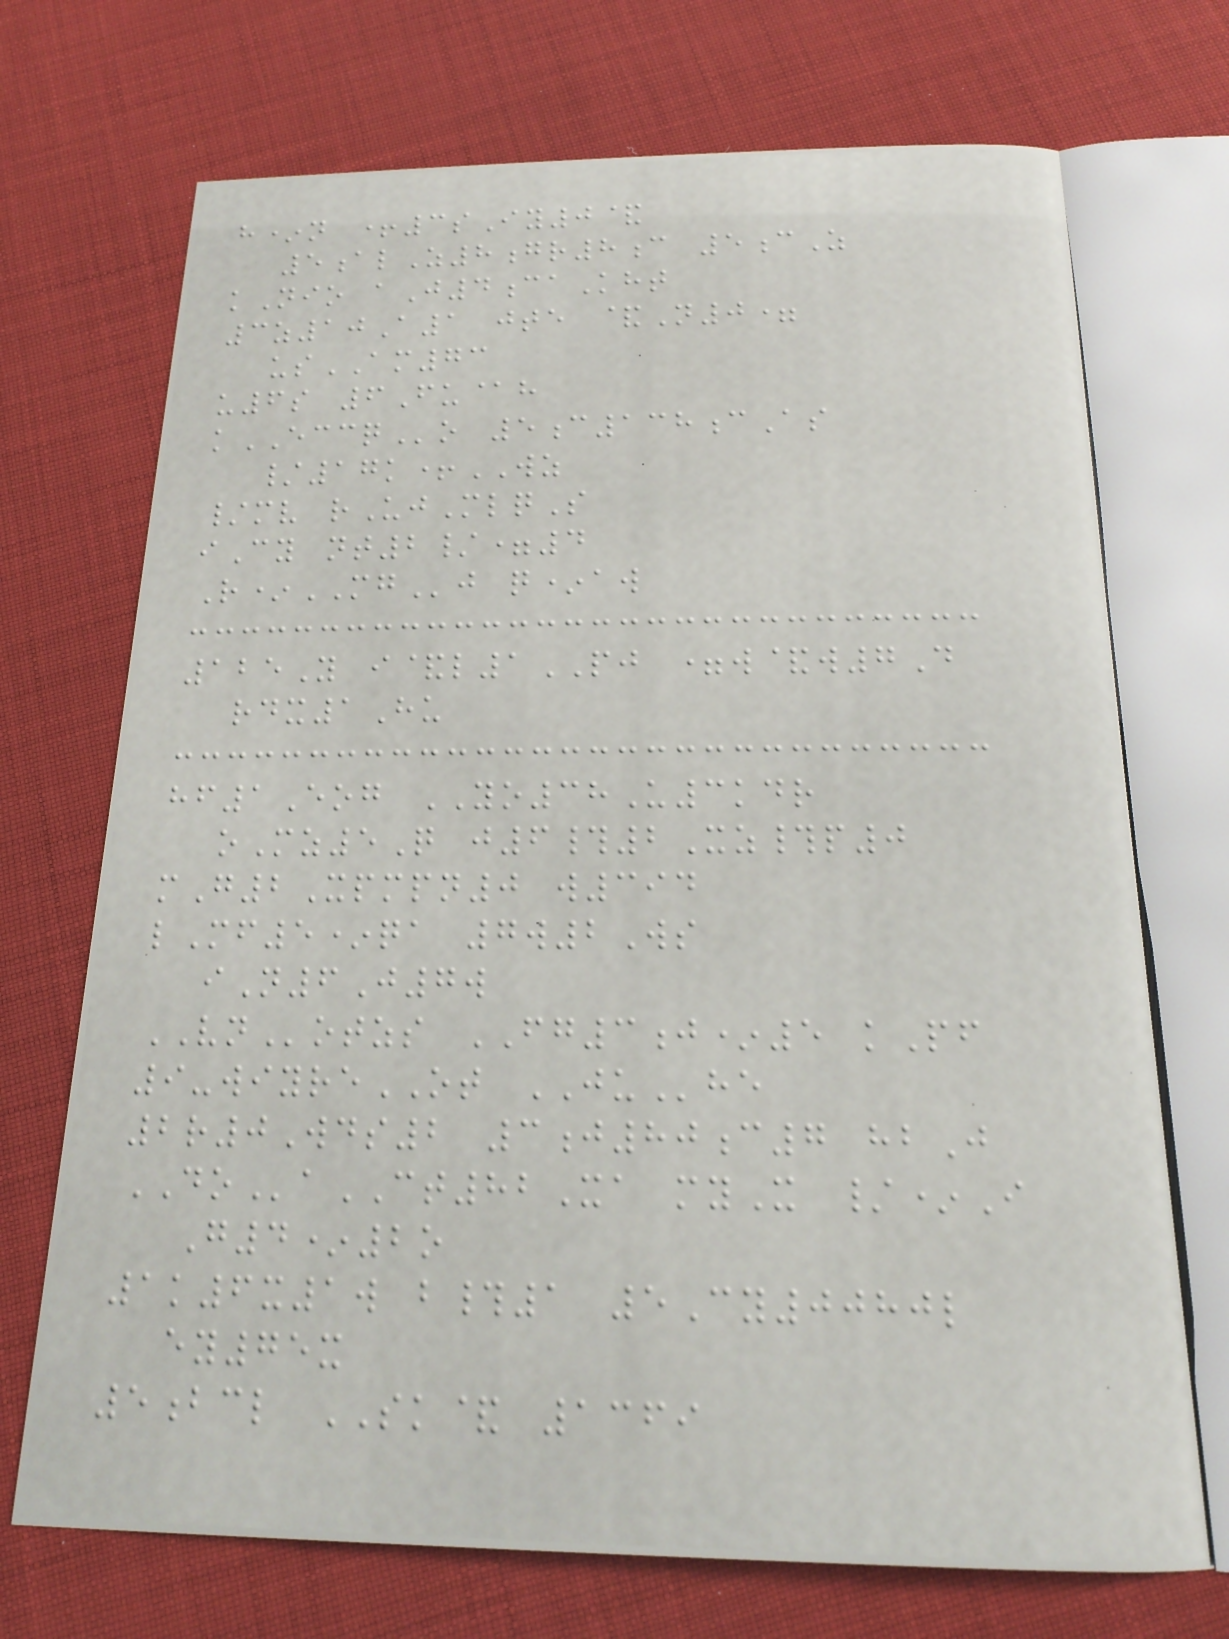h*n +3sIy0&
5alZ8gr8c 5cZ
kNio aJ4caKht
3z10A1 jte &N0=
usAM73
u6s 6Fu@h
kECCQo 5c138cAs
/17k+WZ
/mv rUjMlqS
iCy nt2/=4
R*MGj q*aw
125Y i&l1PJ =w&w7D
rdx1Hu
hf1Eog YO38U3kdr
oMz5Q j6#2Xz#p0
mG2Xpmpn0 w394
lMf5*qa 7w2Ws
iN6J7w
VNotzs FG3j*5 kPf
9-wiyreOT JUhe
2r0Wds2 3j80c7 hbJ
DOaCT82Xa myX /*I
G4*2o
1k6x1w b#1 5Cy0080l
ey75x
5bcl SK& 1369
